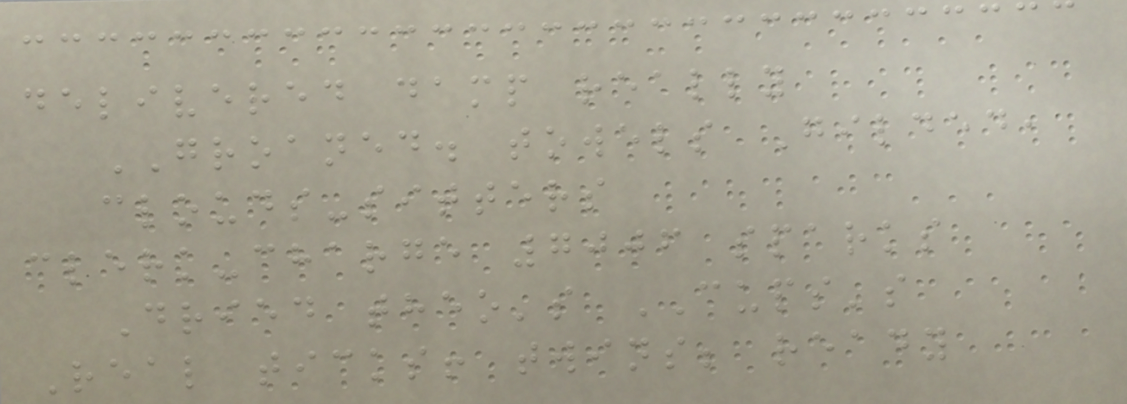delivered damp really
GROANED. towels Gilded,
clouds-sitters
clerk-charge 7006 sparks
Dried theo's CUPS's
Real ticks! twins; ready
